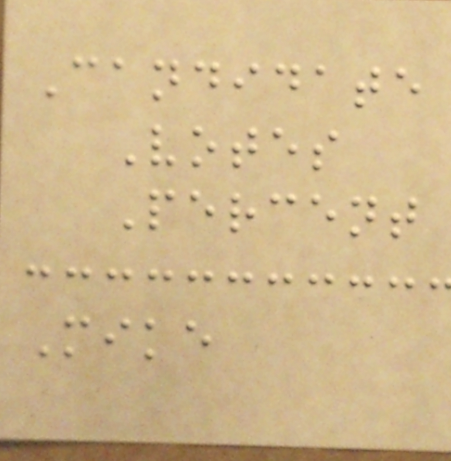Candidate
Votes
Percent
Mike
